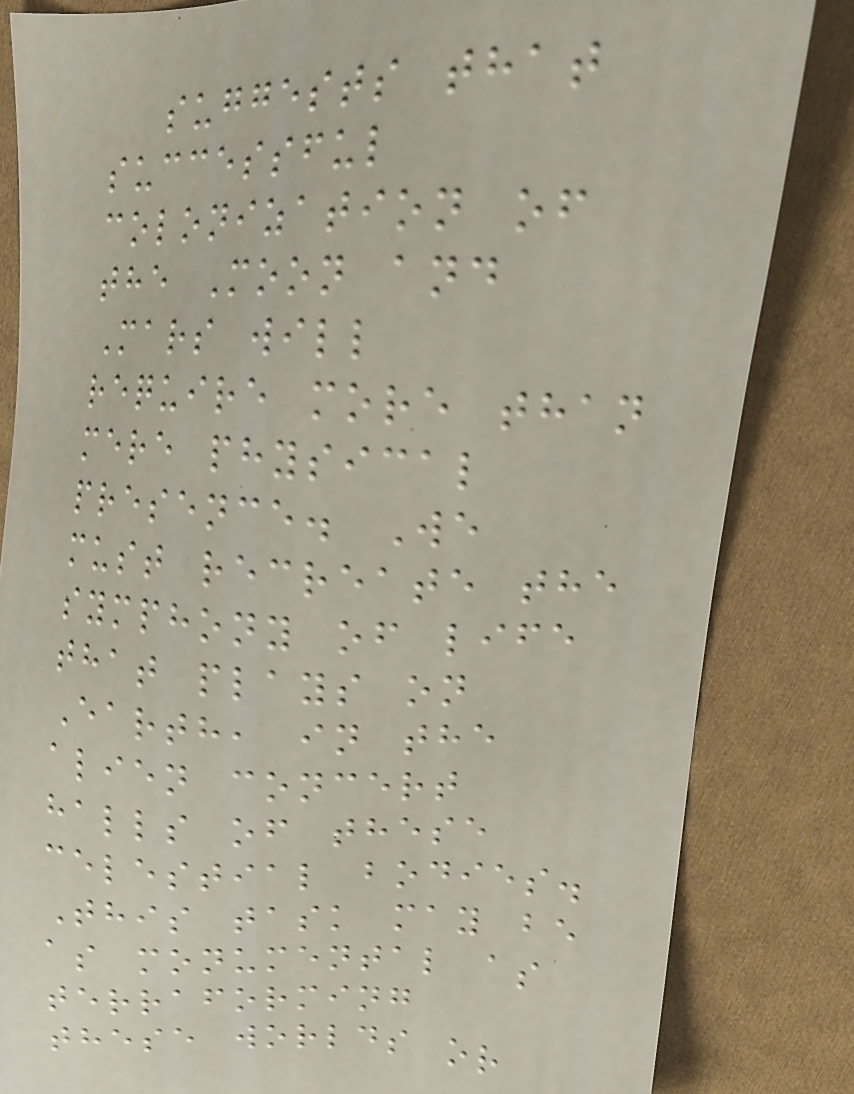suggests that
successful
colonization of
the Moon and
Mars will
require more than
mere physical
presence. We
must recreate the
symphony of life
that plays on
Earth, in the
alien concert
halls of these
celestial bodies.
This task may be
as monumental as
terraforming
these worlds or
